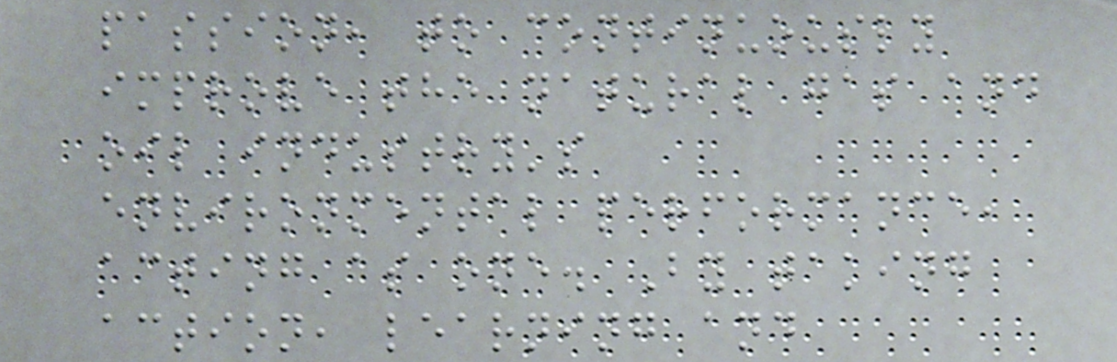passion, to continuously
improve the natural gas and
oil industry's
environmental performance,
acting as one. By taking
action, learning and
